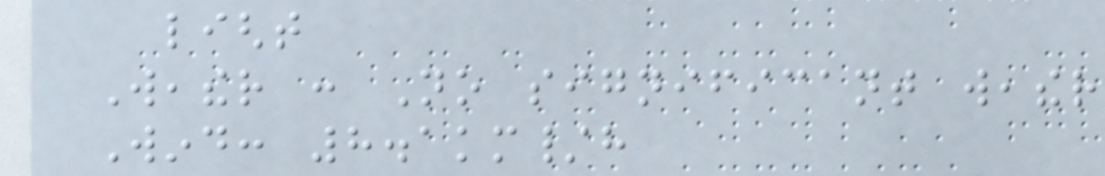light
Weather : No significant weather
Wind: 8.1km/h
